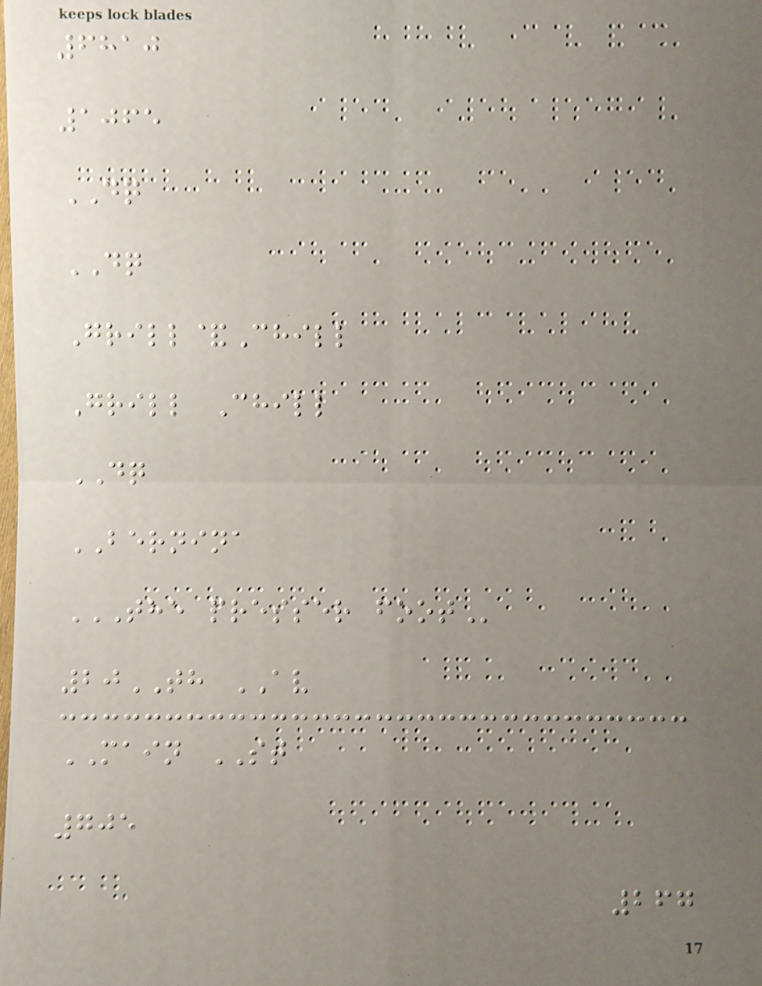6810
1065
DQ
DQ
Grill&Chill
Grill Chill
DQ
BERNINA
THE PRESSER FOOT
20TH AV
MAIN ST
705
267
